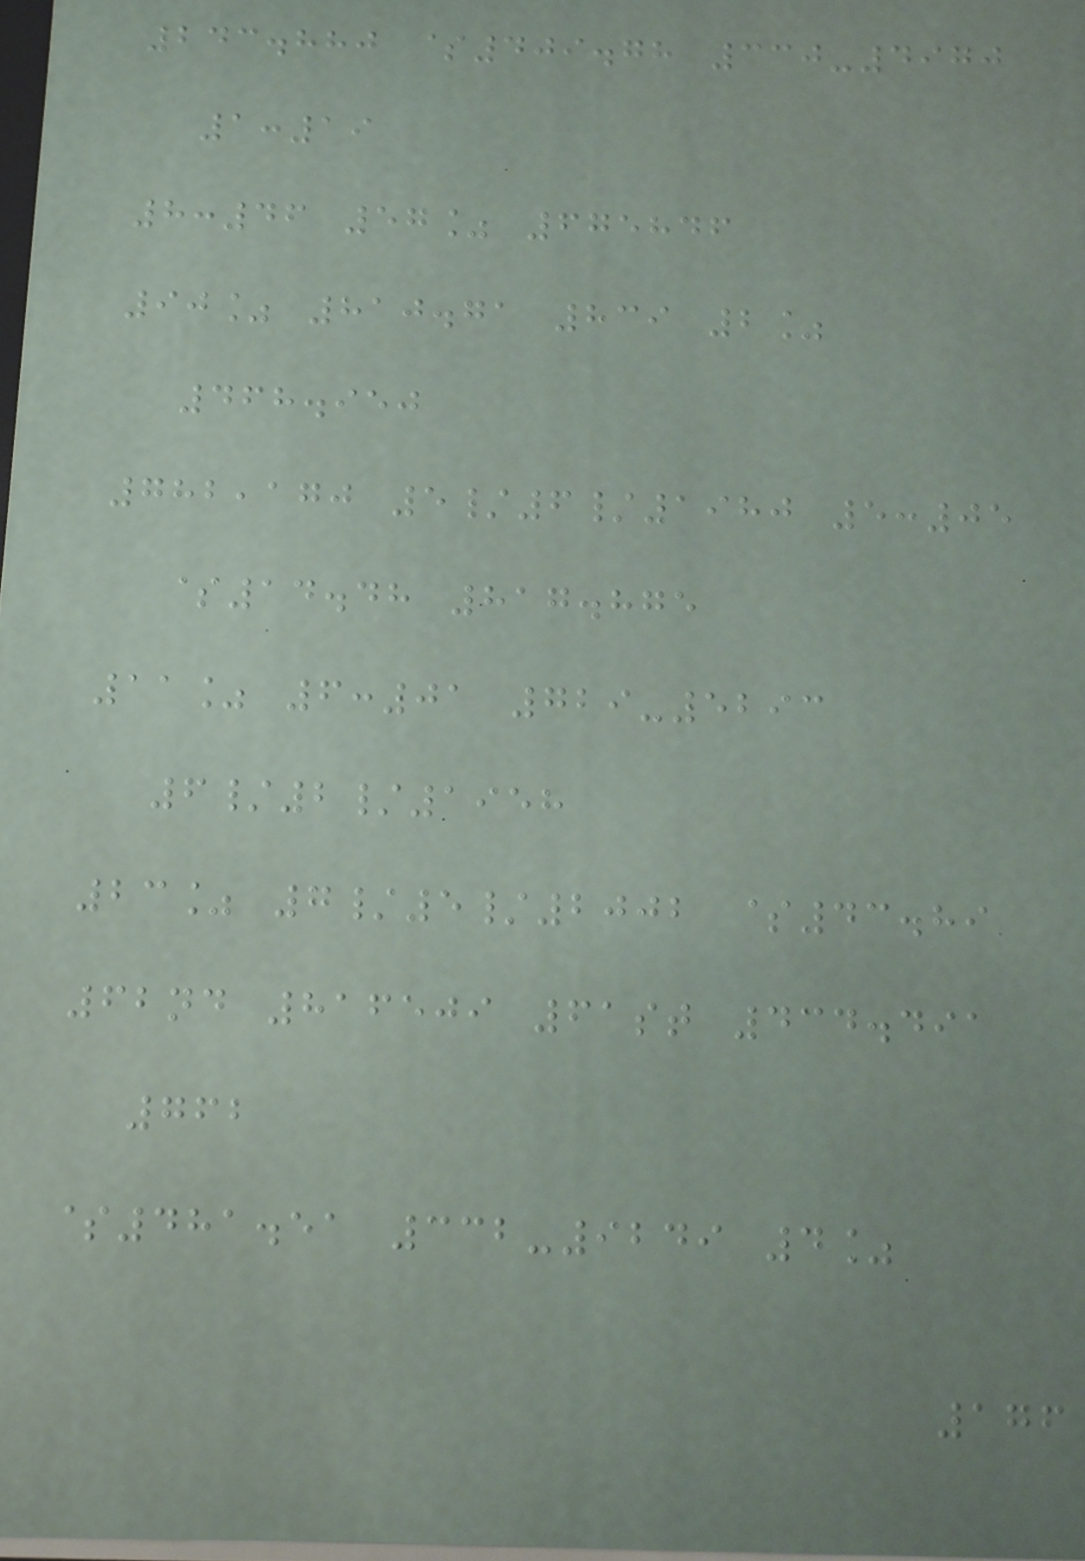243.880 $409.78 330-4970
1:19
8:46 57% 675846
90% 810.71 839 2%
468.950
782,170 5/6/1980 5:05
$14.48 817.875
11% 6:01 729-5293
6/2/1958
23% 7/5/2002 $43.89
62nd 816509 61st 434.491
762
$481.51 332-9249 4%
176
